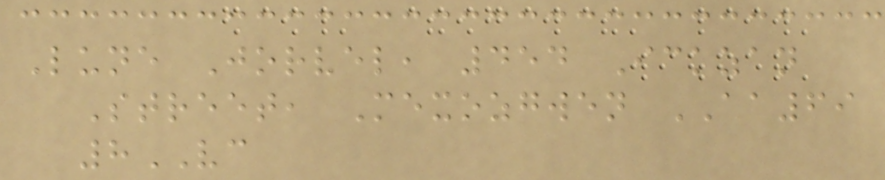Lune Jorvel, 454 Ickzan
Street, Mexozgwen AA69
8VC
